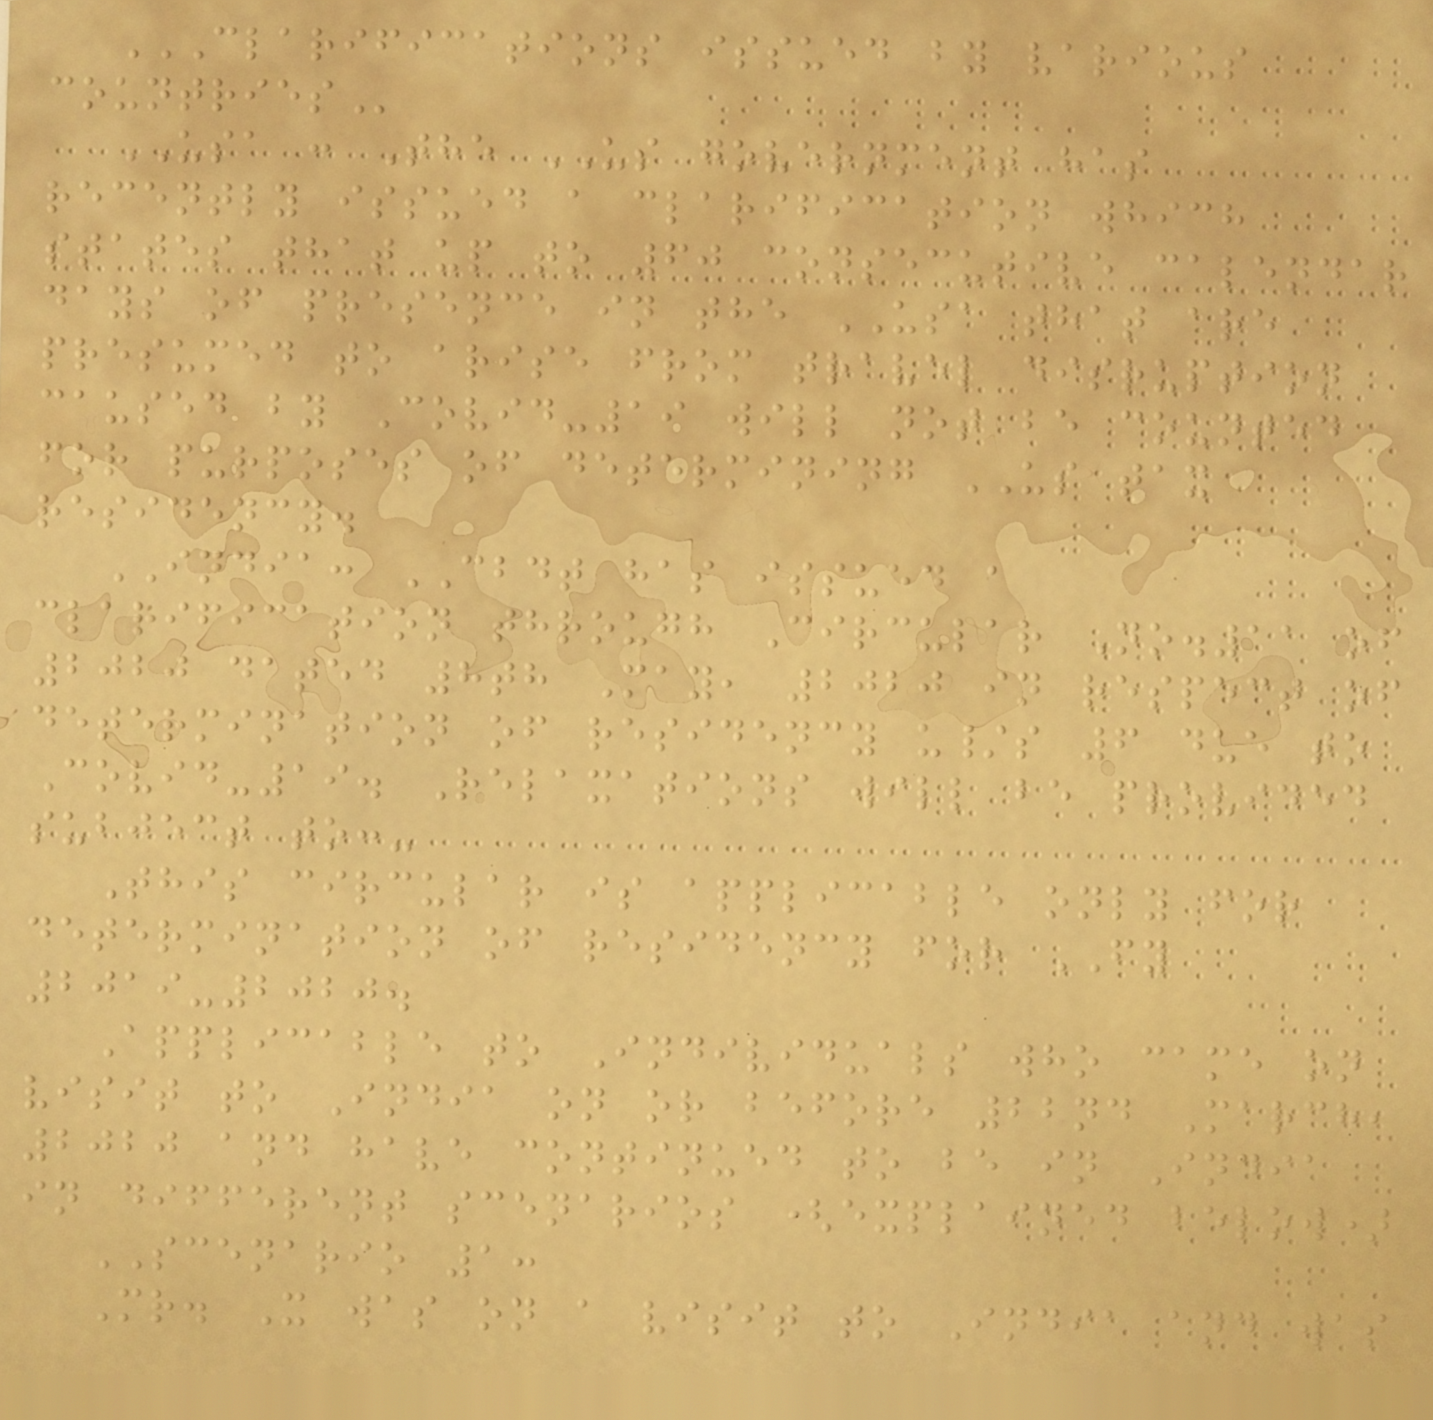CLARIFICATIONS ISSUED BY VARIOUS
COUNTRIES
USA : The US government has
recently issued a clarification which
states that up to 60 consecutive calendar
days of presence in the USA that are
presumed to arise from travel disruption
caused by Covid-19 will not be counted
for purposes of determining US tax
residency.
INDIA: CBDT has issued a
clarification through Circular No.11 of
2020 dated 8th May, 2020 in respect of
determination of residency u/s 6 due to
Covid-19. Relaxations will be provided
subject to:-
This circular is applicable only for
determination of residency for FY
2019-2020.
Applicable to Individuals who came on
visit to India on or before 22nd March,
2020 and have continued to be in India
in different scenarios (explained below)
SCENARIO 1:
Mr. X was on a visit to India and was
